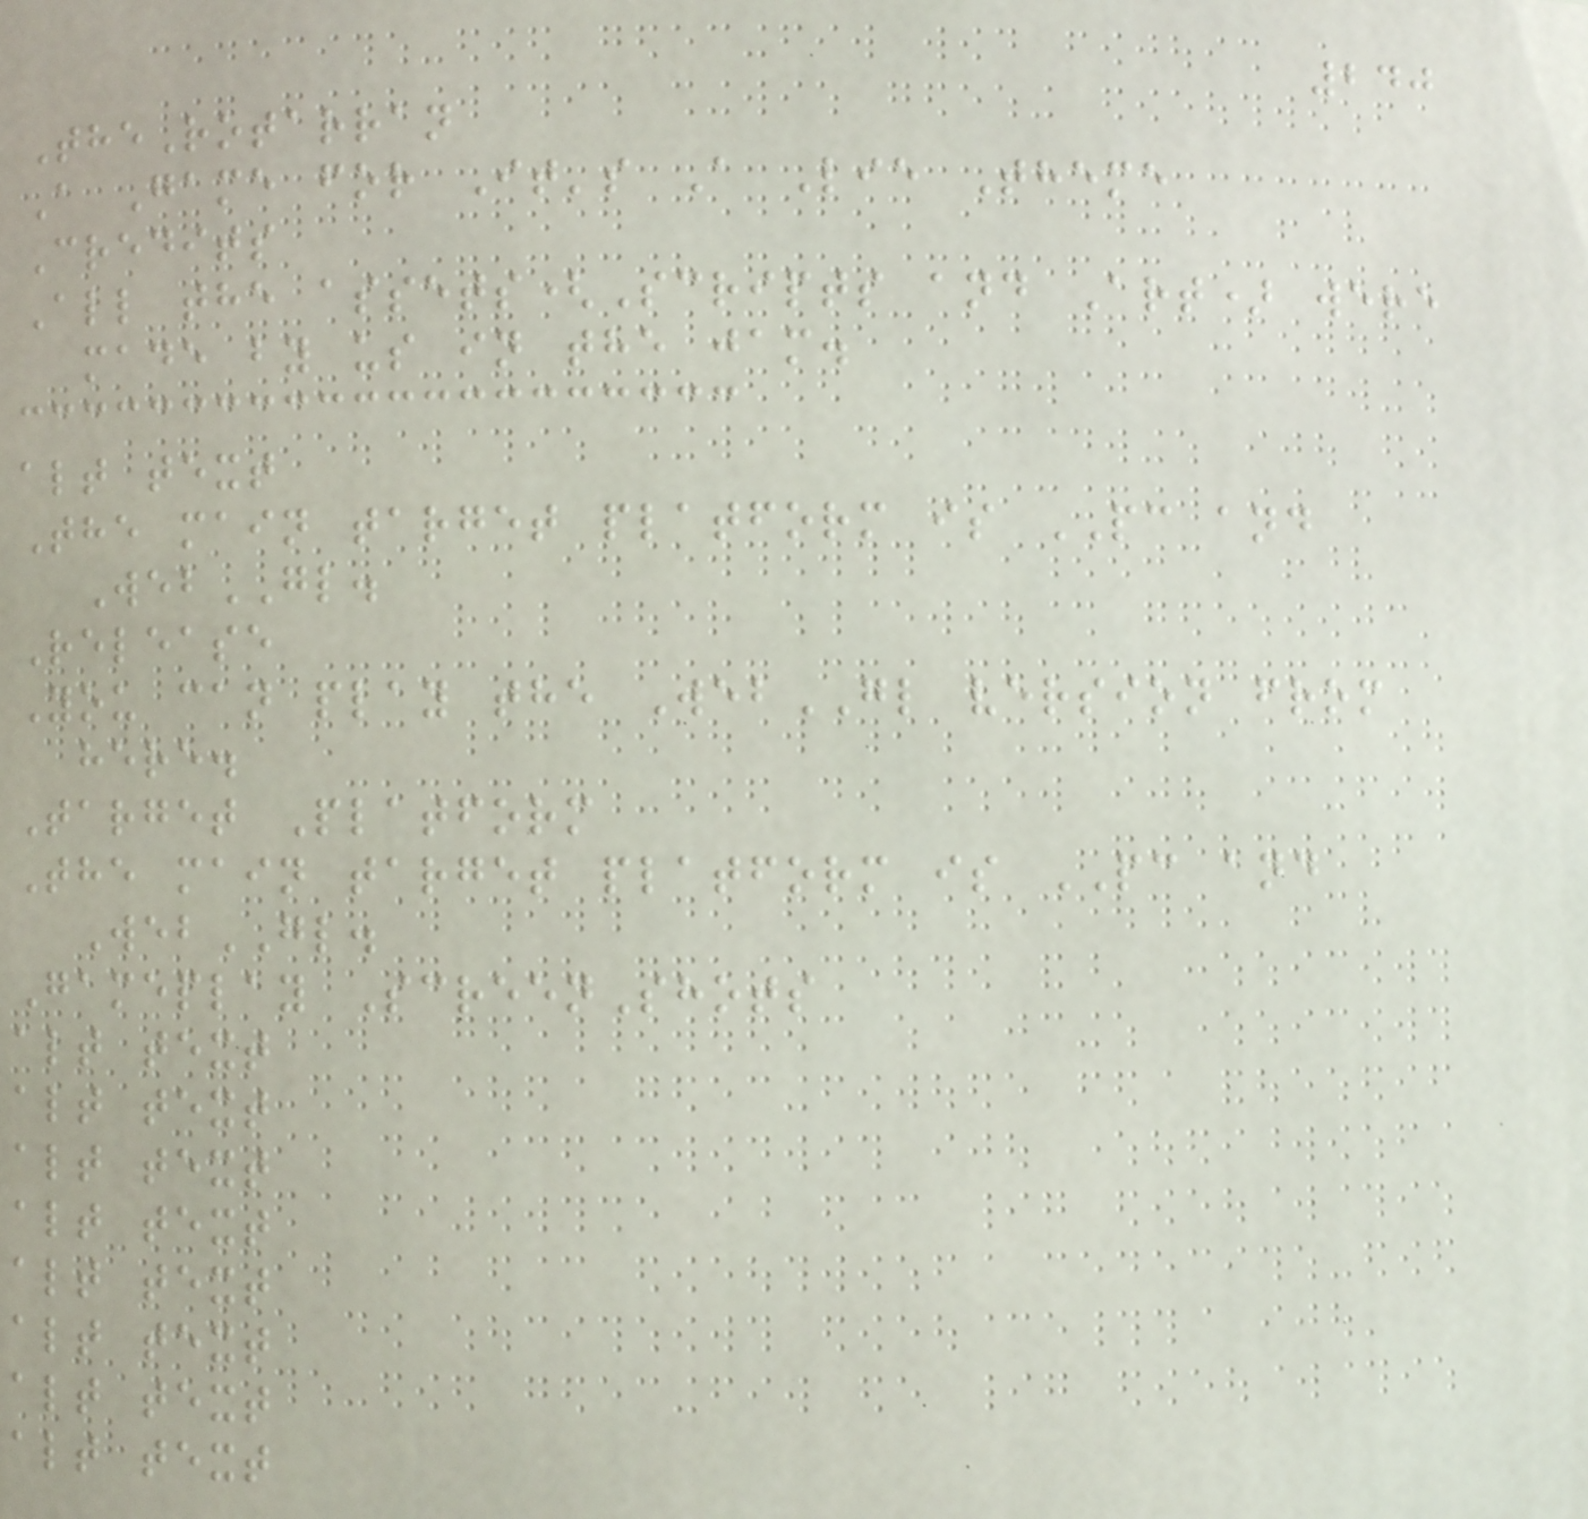240
TheRotarran
A Game for It's A Lie Theme
Credits
All the assets(Scripts and Art) were
made by us in the jam.
alt text
The main target platform is PC and
WebGL.
Release
You can play the WebGL version from
here.
Target Platform
The main target platform is PC and
WebGL.
Gameplay ScreenShots
alt text
alt text
alt text
alt text
alt text
alt text
alt text
alt text
